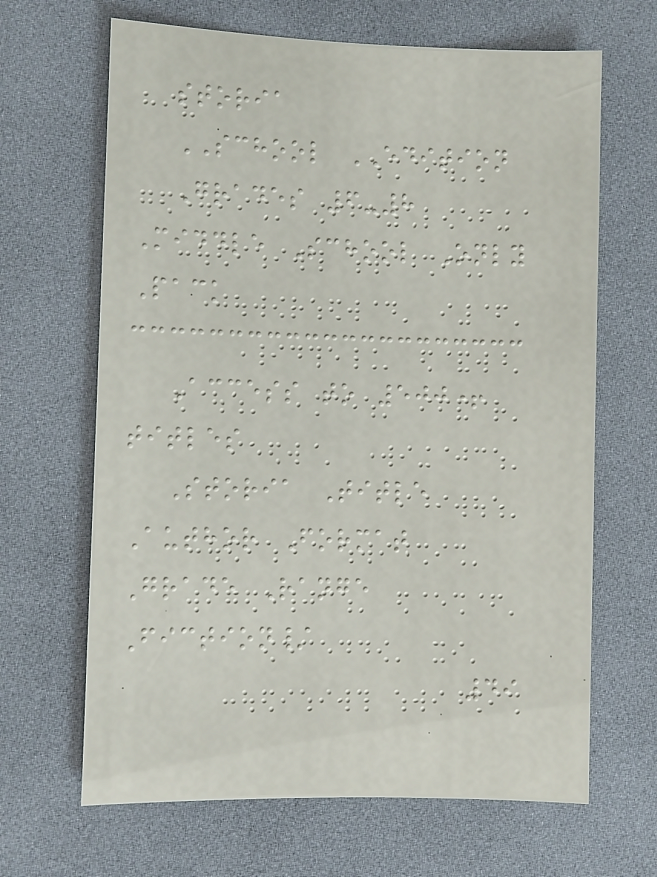storia
SCHOOL EDITION
Grades 6-8
Middle School Only
Pack
Access to 500+
titles
Storia Title
Author Format
Grade Range
Fiction/
49
